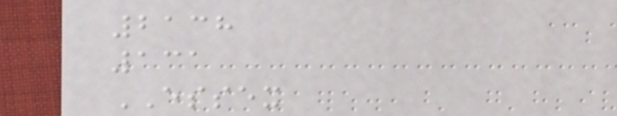2138
131
ESSEX
